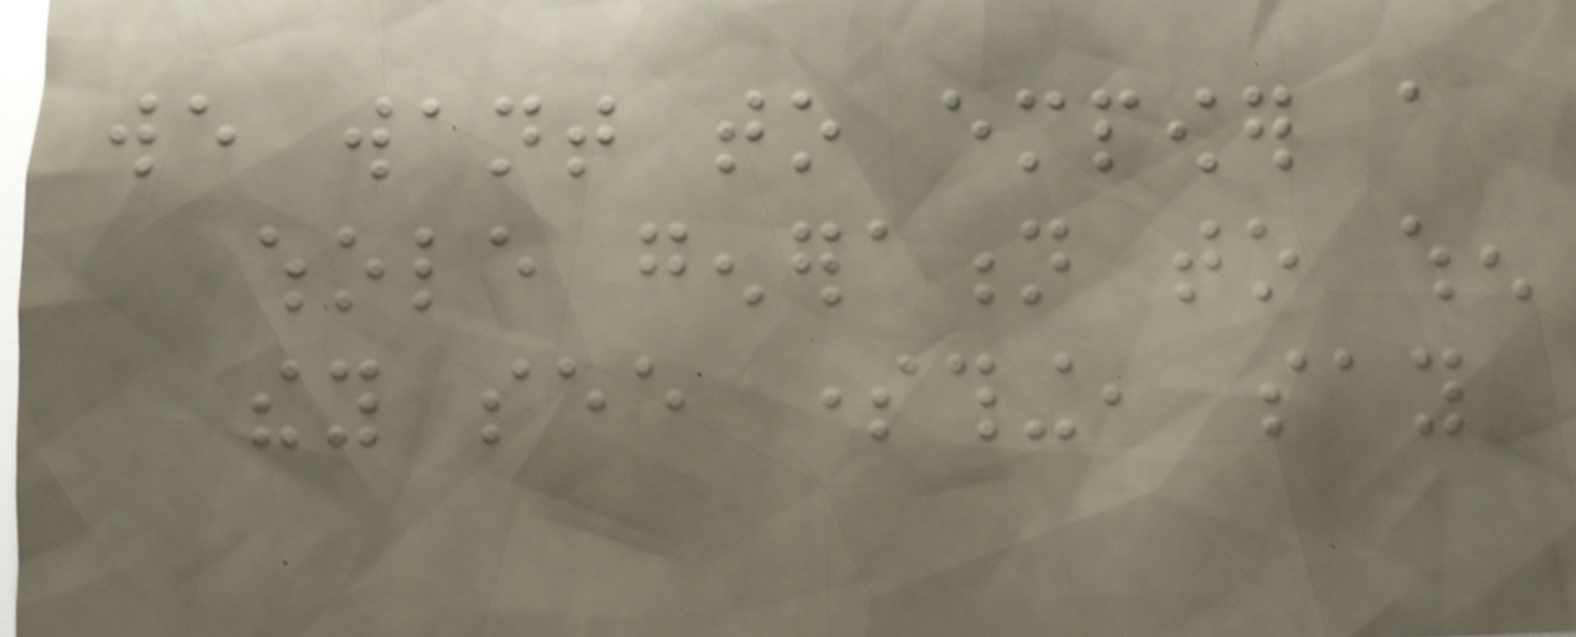we want to empower a
whole generation to when
they see something, say
